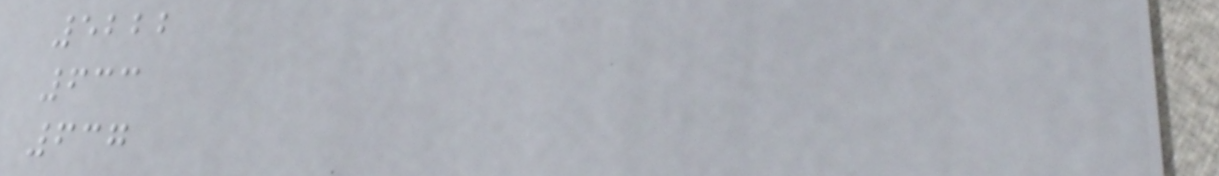5222
633
637
